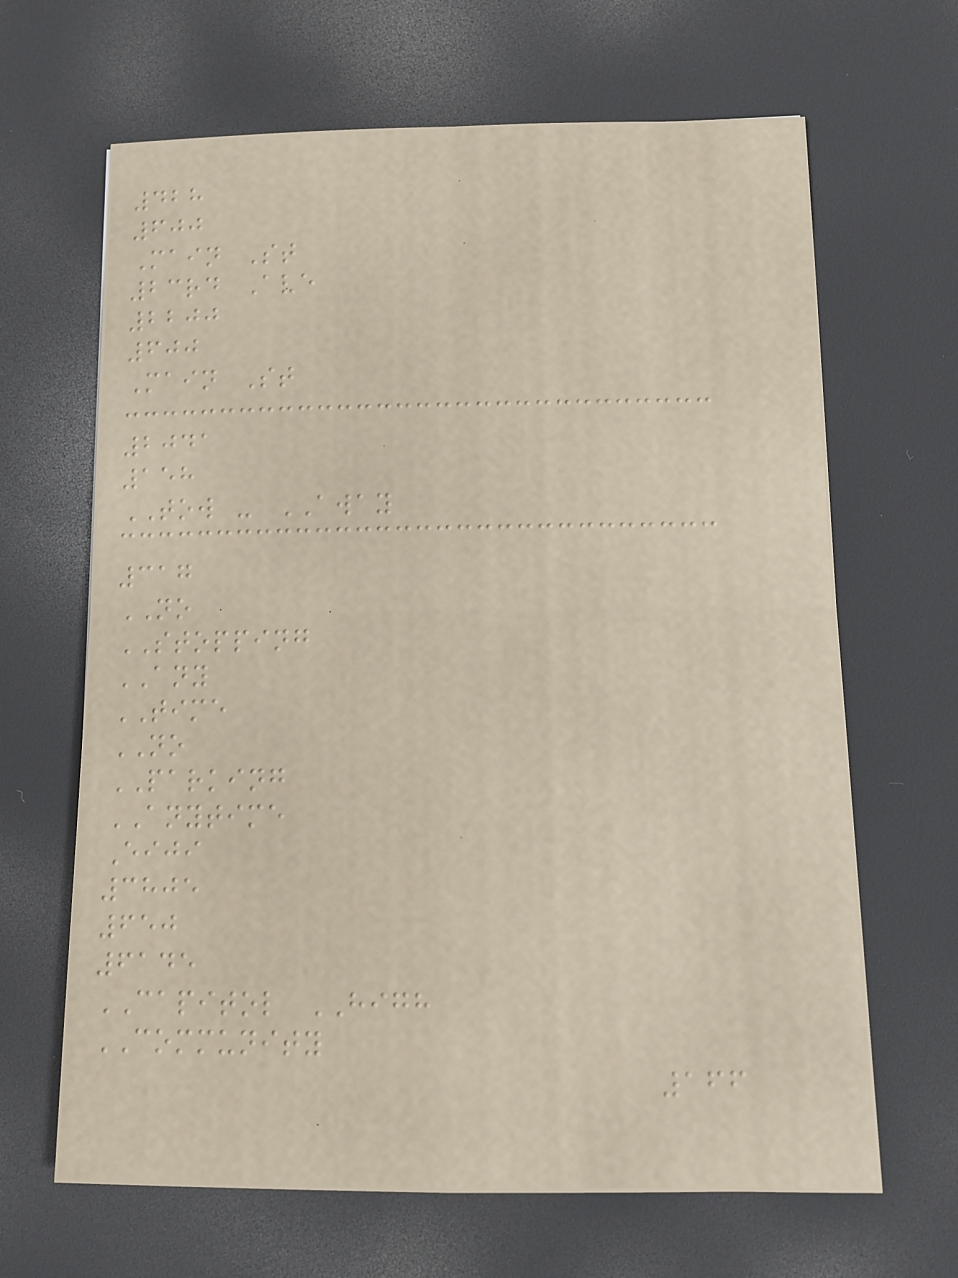428
600
Main St
23rd Ave
2200
600
Main St
2041
158
TOW - AWAY
317
NO
STOPPING
ANY
TIME
NO
PARKING
ANYTIME
Eiji
3805
650
6145
CAPITOL HIGH
COMMUNITY
166
